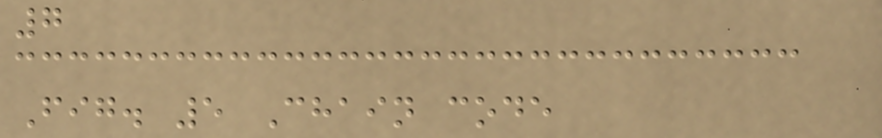7
Fig. 5 Chain code
